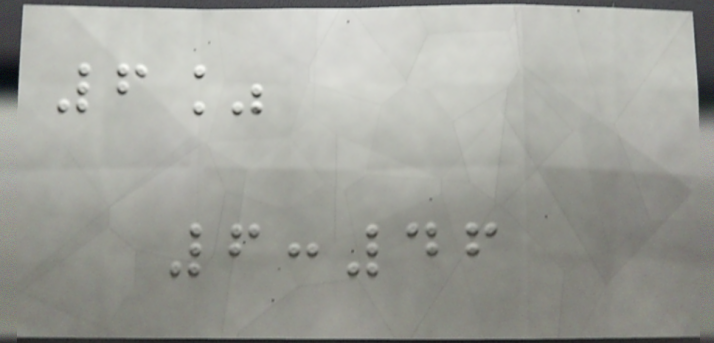6%
6:46
